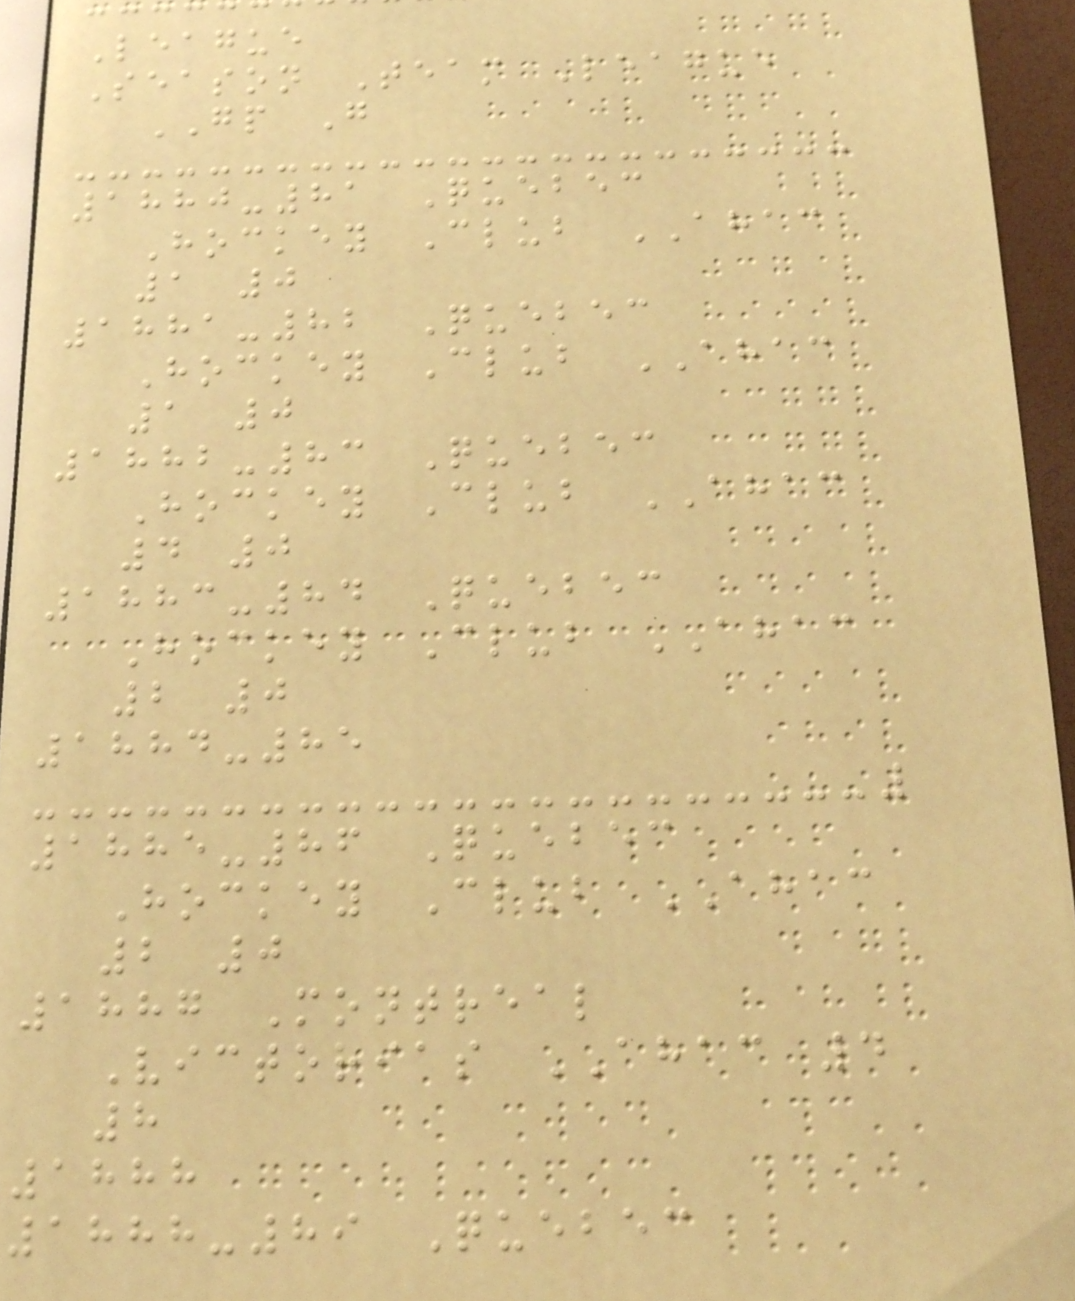League
Season Team League
GP G
1880-81 Quebec
Hockey Club AHAC
1 0
1881-82 Quebec
Hockey Club AHAC
1 0
1882-83 Quebec
Hockey Club AHAC
4 0
1883-84 Quebec
Hockey Club AHAC
2 0
1884-85
1885-86 Quebec
Hockey Club AHAC
2 0
1887 Montreal
Victorias AHAC 4
8
1888
1888-89 Quebec
